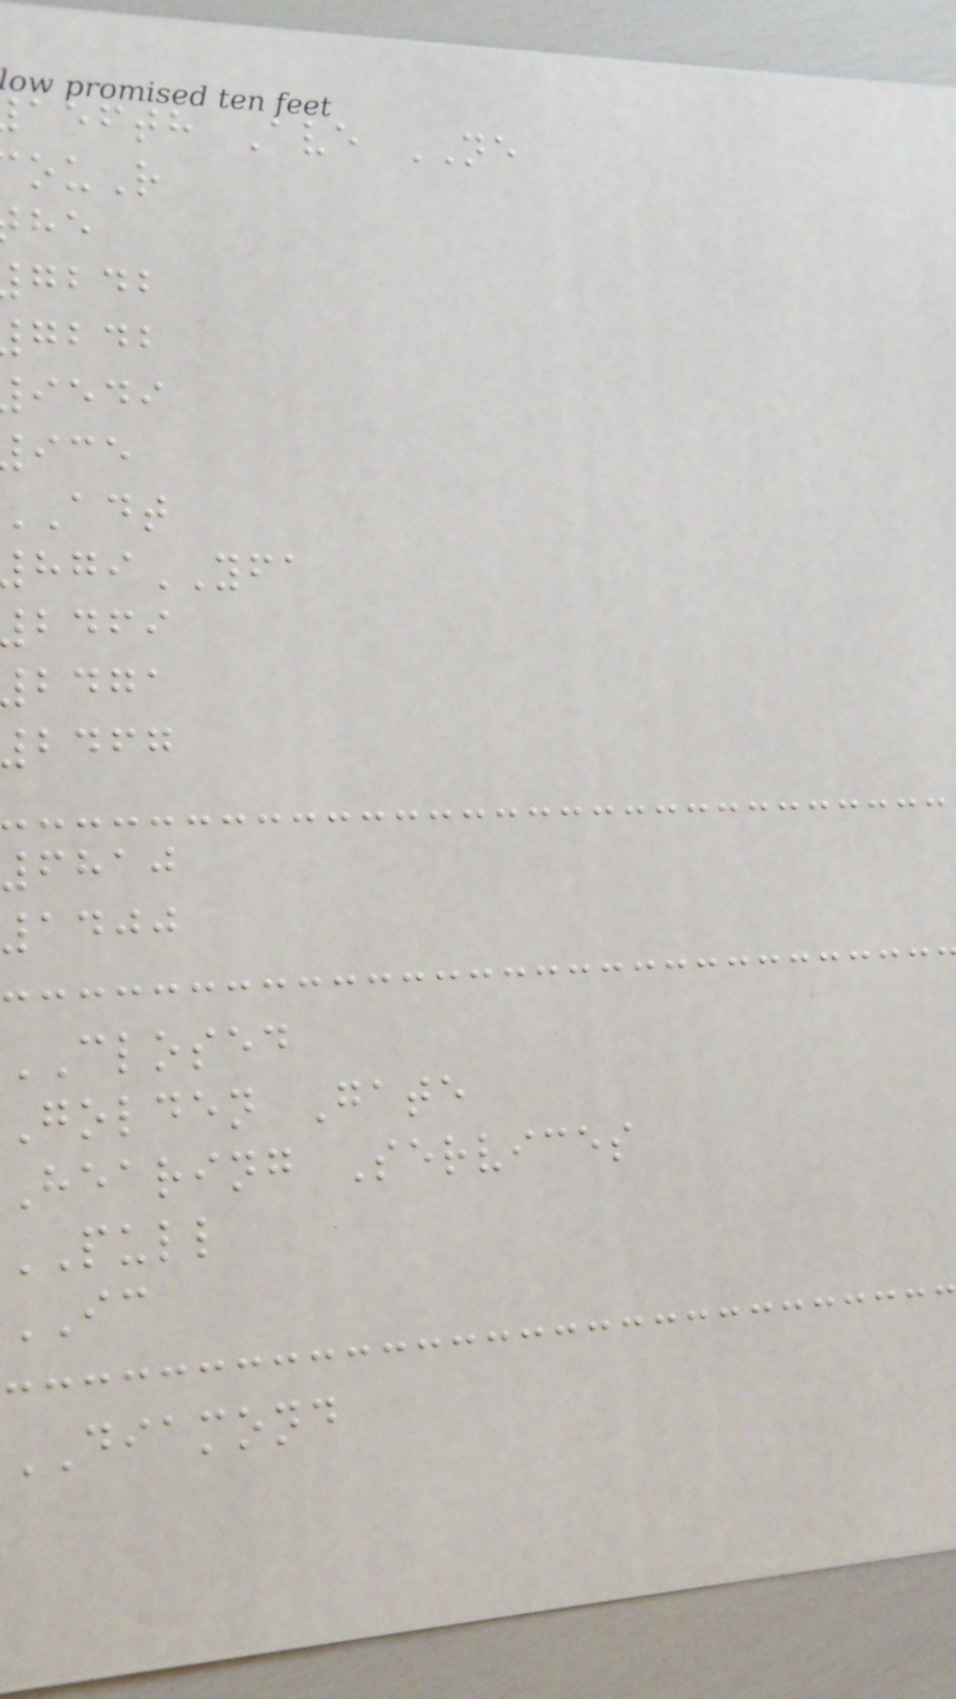aefth Ave NE
ouR
gbdb
gbdb
iedi
YFA
bdfi
bdga
bdfg
6810
1400
CLOSED
Golden Gate
Hearing Services
PULL
IC
DIAMOND
